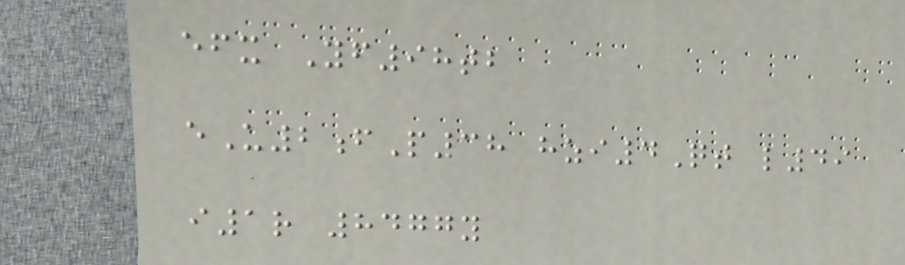efx Yf98tb
eU2fP38 hzi4Qt l49
i1r 8477y
